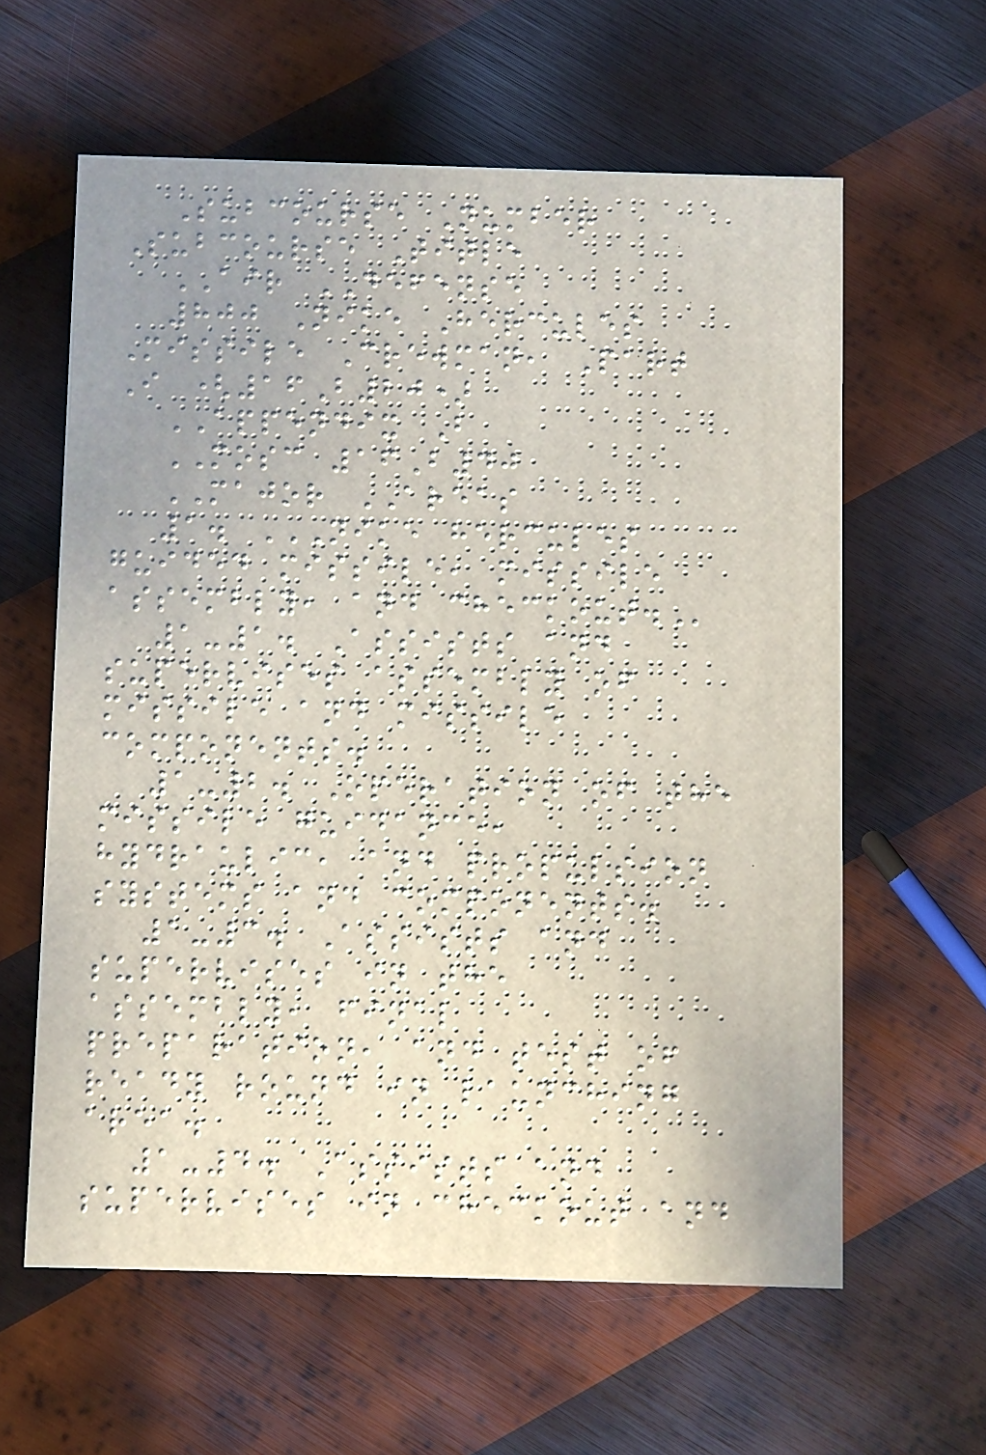Subcourse Number
Subcourse Title
AIR DEFENSE
800 Nike Hercules
Missile Crewman, Part
I (16B20)
APPENDIX B
MOSC 16B40
MAJOR AREAS
1. NIKE HERCULES
GUIDED MISSILE, MISSILE
ASSEMBLY, AND CHECKOUT.
1-1. Assists and
supervises assembly of
missile and missile
components.
1-2. Operation of the
missile guidance,
hydraulic, and propulsion
systems and components.
1-3. Assists and
supervises in the
assembly, final
preparation, and test of
ready round in launching
area.
1-4. Assists and
supervises in checkout and
